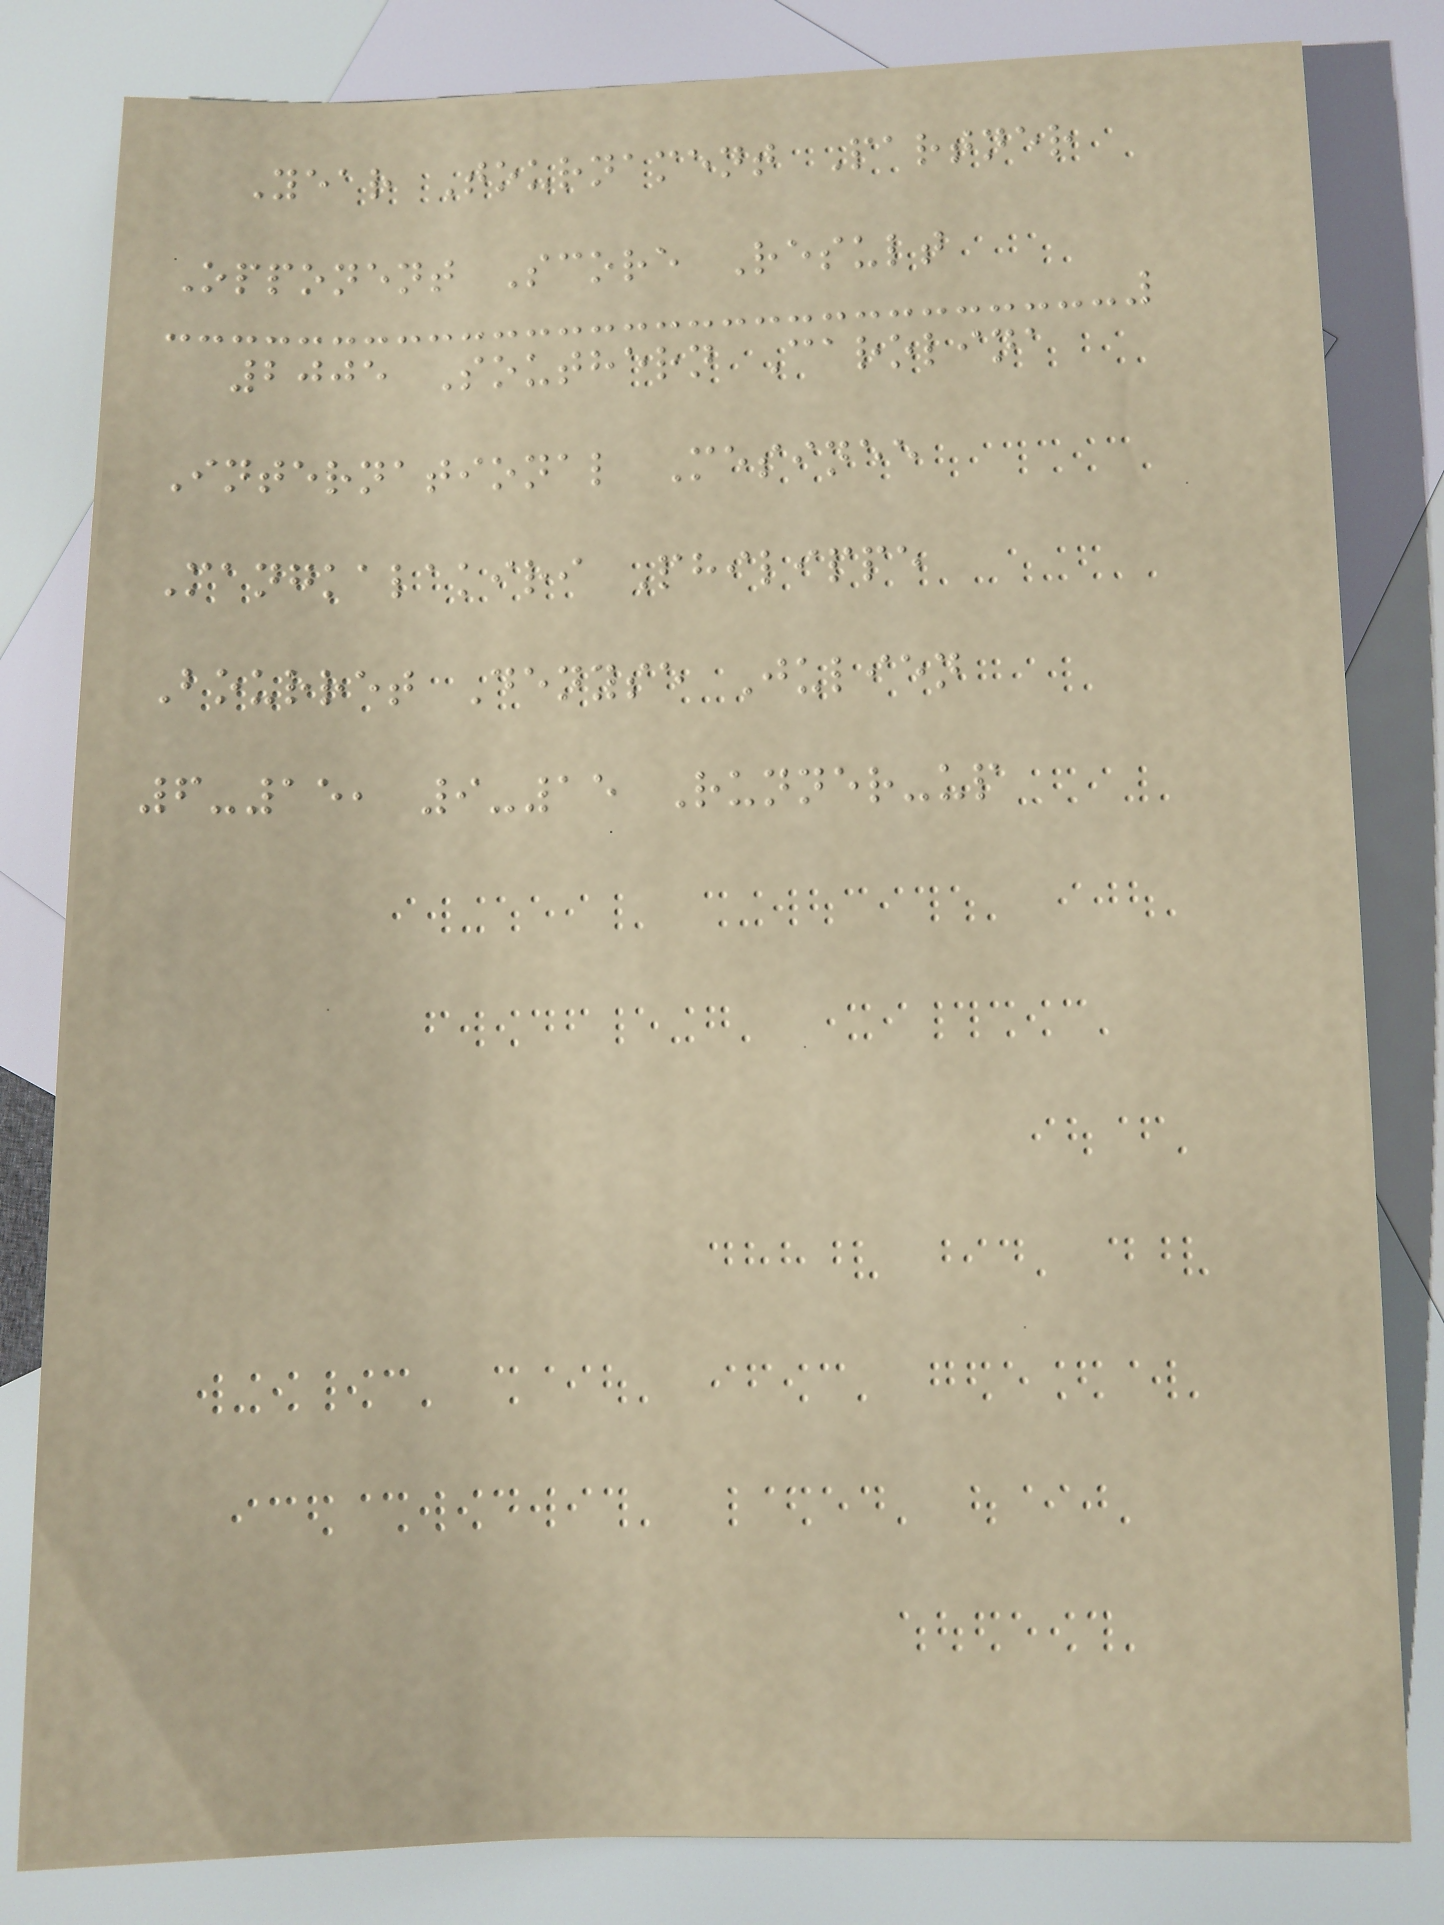Year Tournament Partner
Opponent Score Result
2005 Southern Carolina
International Mesinee
Mangkalakiri Philippe
Bourret Denyse Julien
6-15, 9-15 Runner-up
